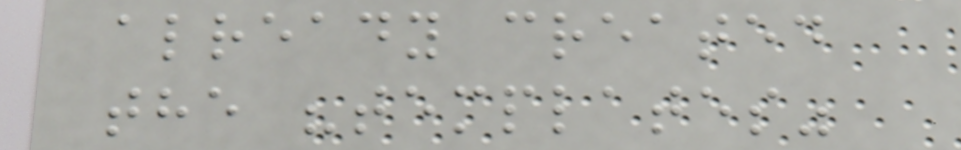already created
the "templates"
